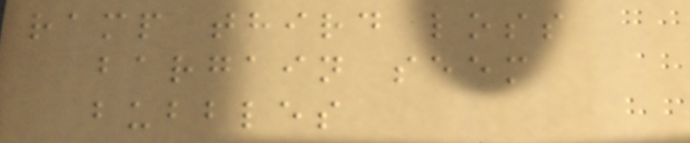ramp third loss
bargain seem
bubbles
